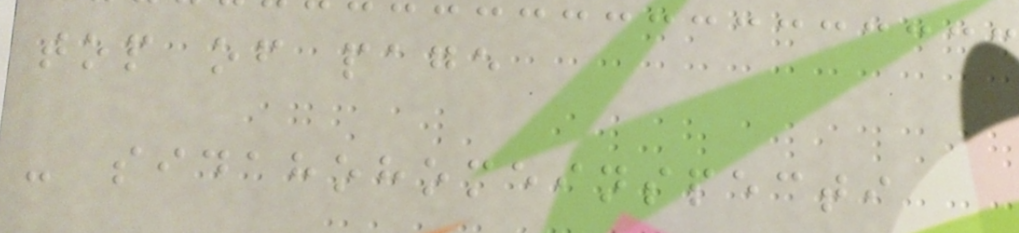top of page
- sidahohomeinspecti
